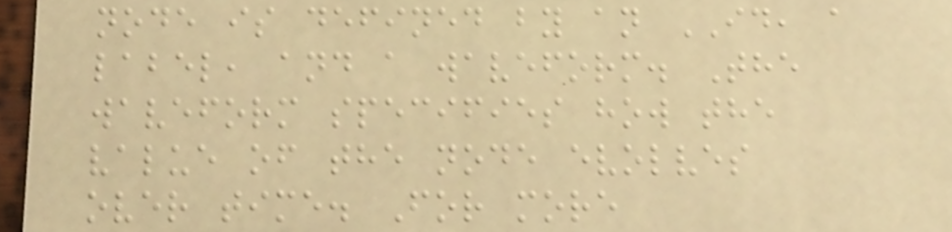node is defined by an ID, a
label, and a waveform. The
waveform specifies how the
value of the node evolves
over time. For more
